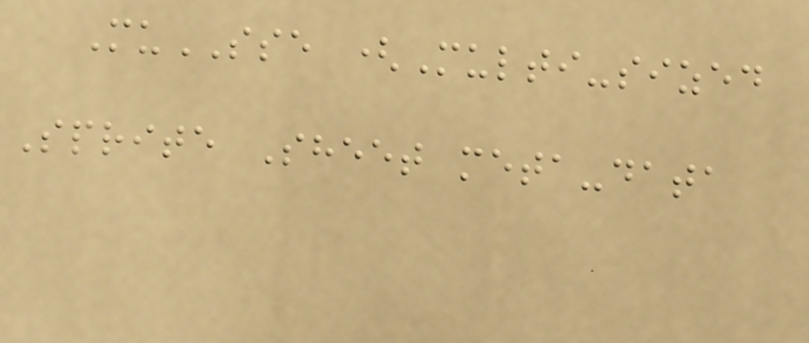MuSSE (Multi-sized
Sprite Sheet meta-data
